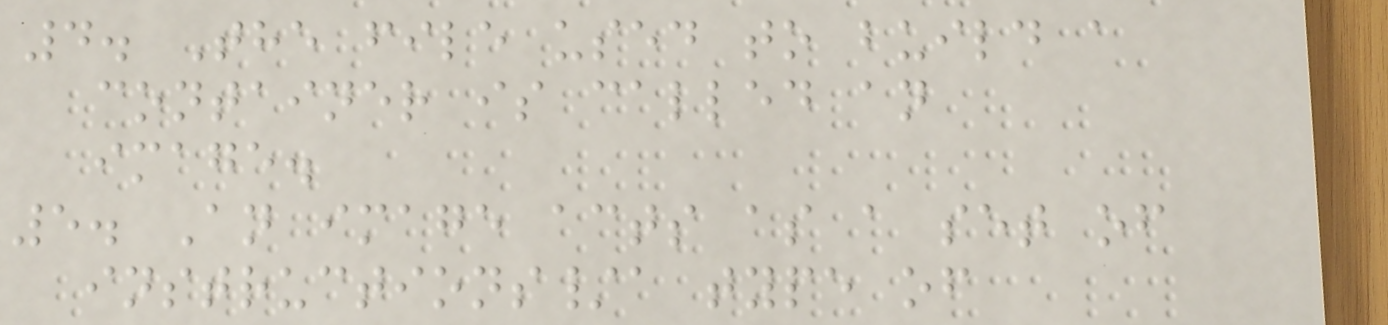4. The file used to build a
container is called an
image.
5. An image acts as a set of
instructions/a type of
